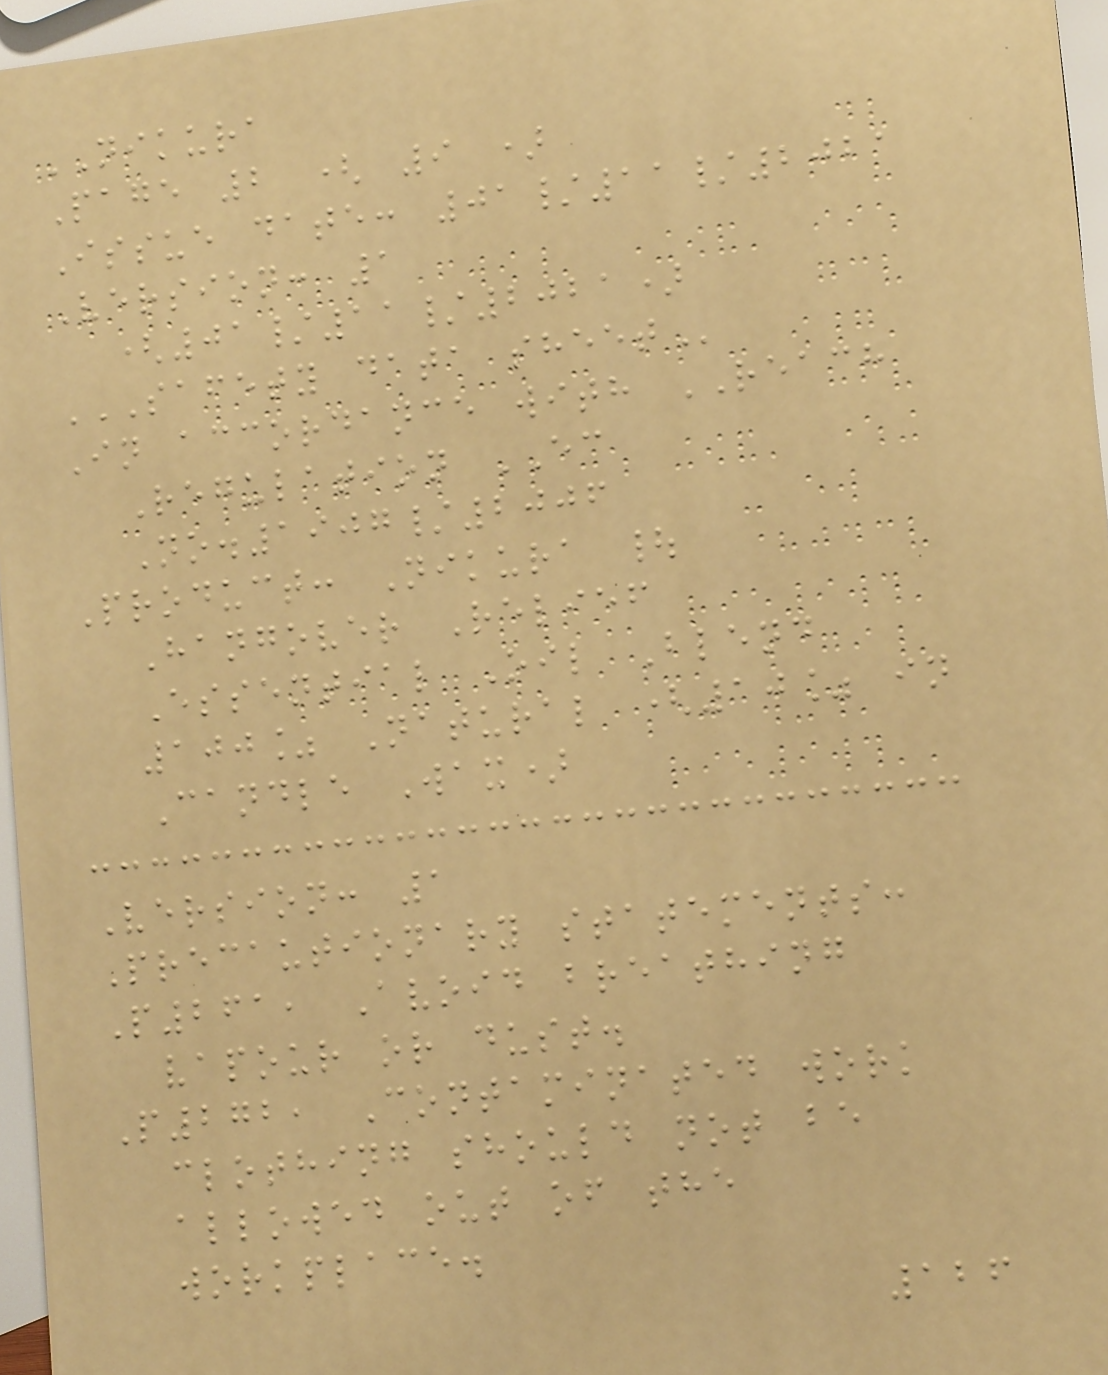NIKURA
Page 2 ( 9 )
Issue date: 01/11/2021
Version: 1
(01/11/2021)
SAFETY DATA SHEET
In accordance with REACH
Regulation EC
No.1907/2006
Product: Nikura |
Hangover Relief
Essential Oil Blend
100% Natural (10% in
Candle Wax)
Version: 1
Precautionary statements:
P261, Avoid breathing
vapour or dust.
P272, Contaminated work
clothing should not be
allowed out of the
workplace.
126
